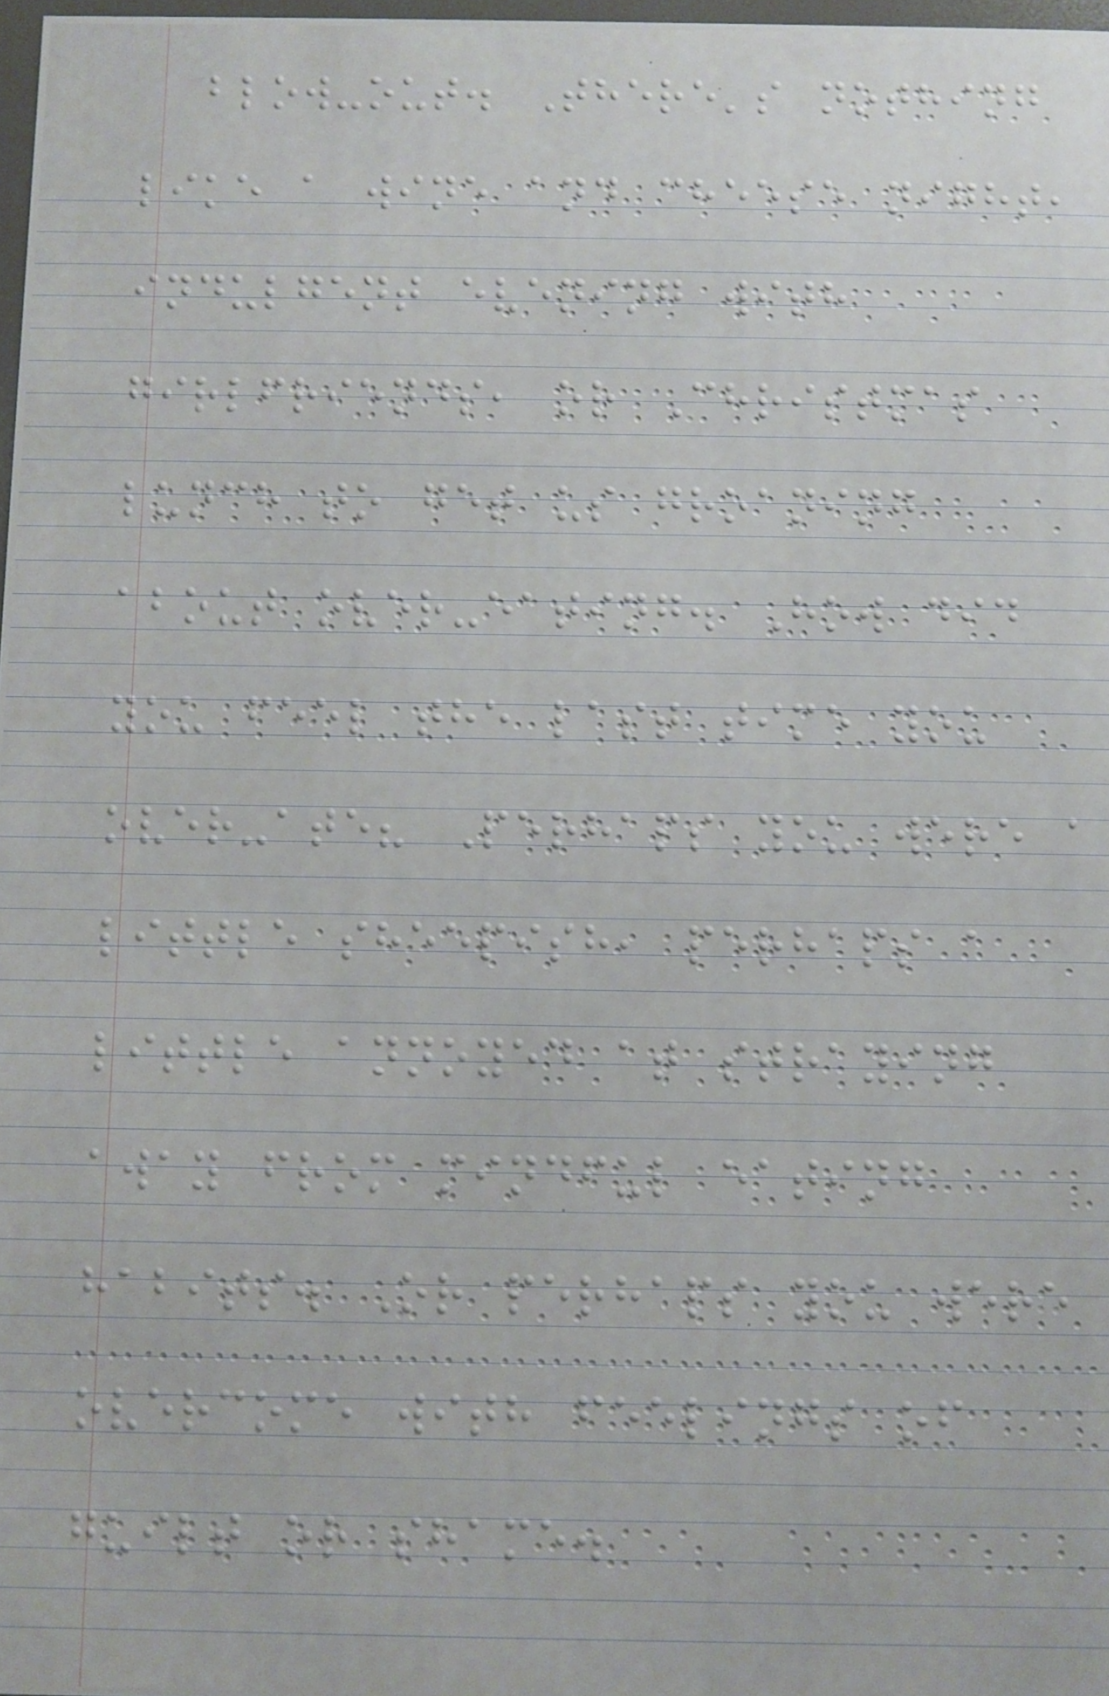blow-out. There's nothing
like a wine and cheese night,
indulgent evening with
girlfriends, or Christmas
lunch to get us groaning
about over-eating. How did
you feel the last time you
over-ate? Perhaps you were a
little sheepish, perhaps a
little annoyed at straying
away from mindful eating
habits. Or perhaps you were
overcome with feelings of
guilt or shame.
